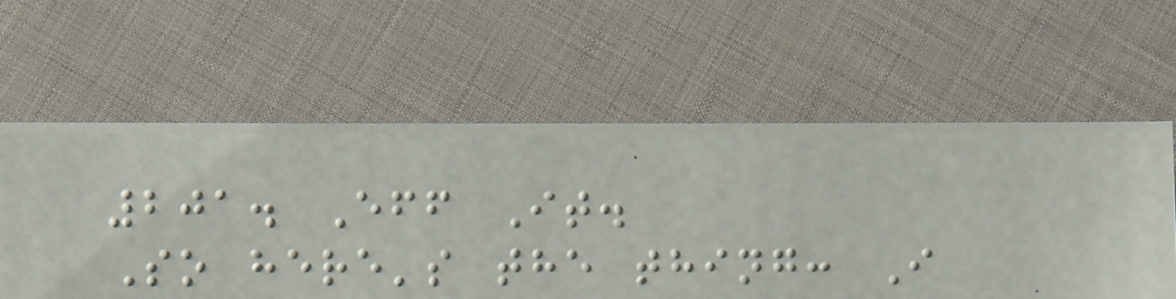201. Eff It.
So here's the thing: I
